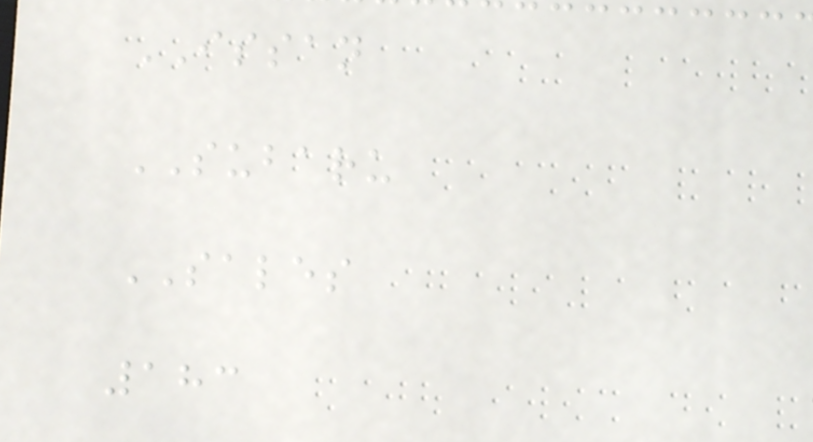ISSAN
SUBARU
SALES
183
